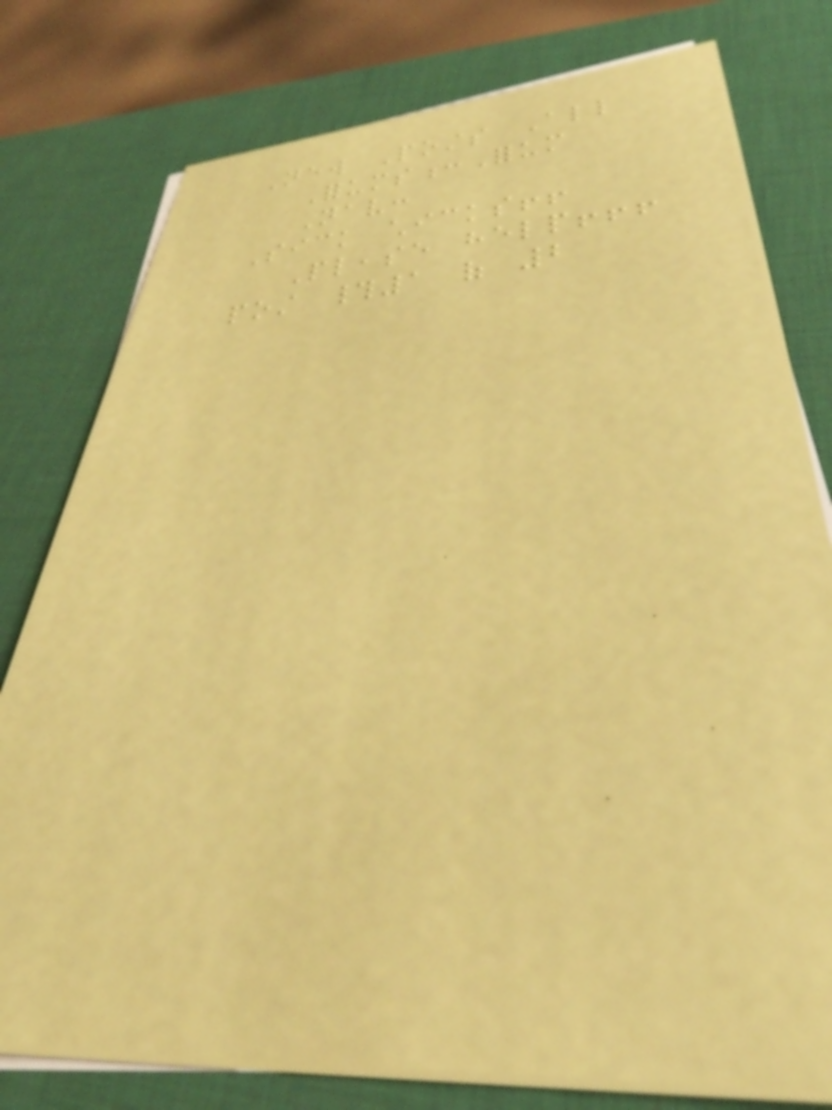New Posts All
Forums:Forum
Nav:
Sick chicks!!
Please help!!!
post #1 of 2
